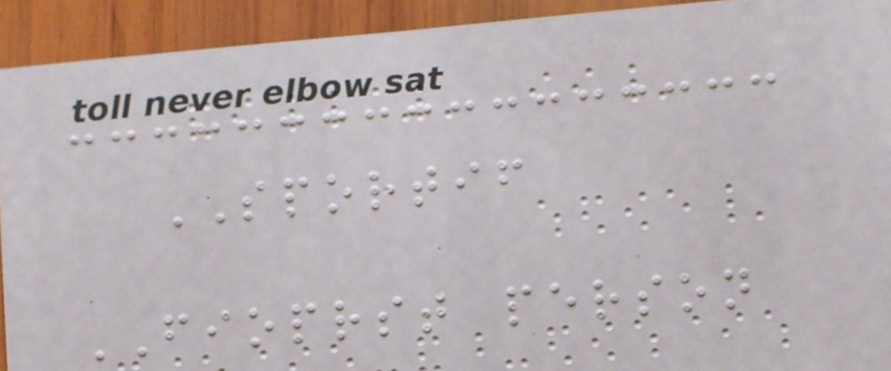SPORTIF
FIOPRST person
